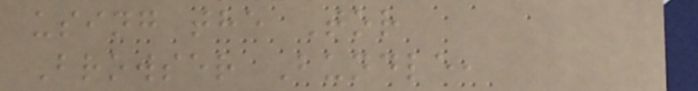using the Tor
Browser Bundle,
